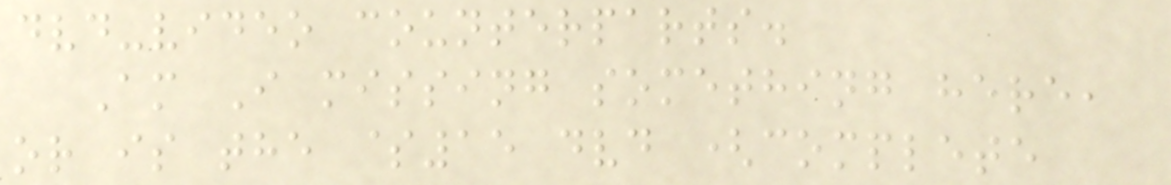dvd-video counterparts.
Am I missing something here,
or is the $15 dvd (complete
